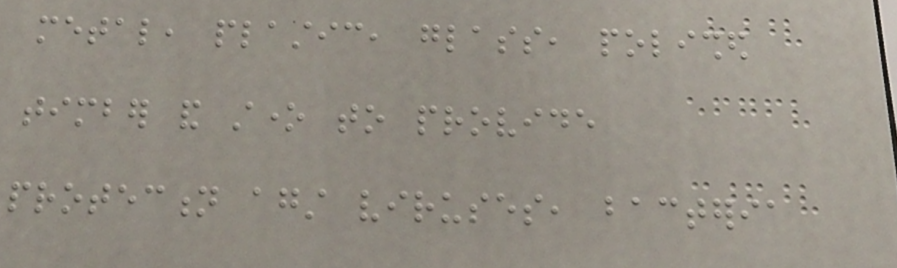metal, plastic, glass, polished
timber and stone to provide
protection against viruses, bacteria
